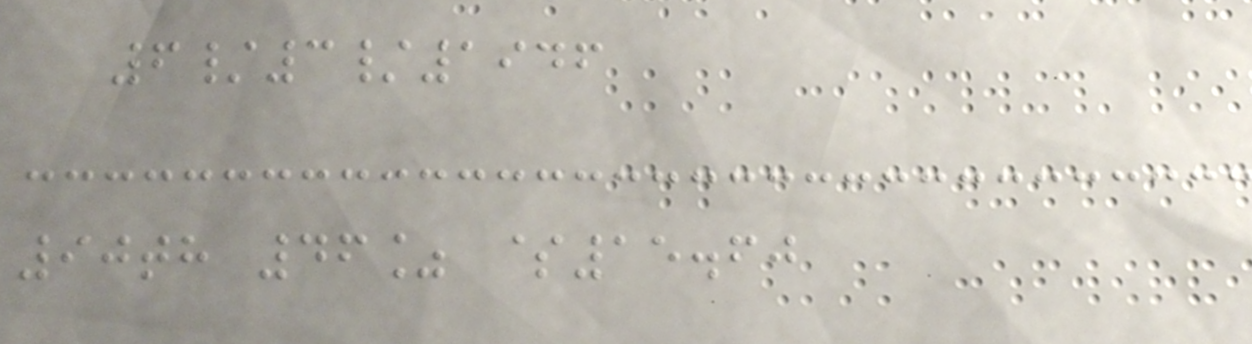6/3/1946
90th 46% $15.60
